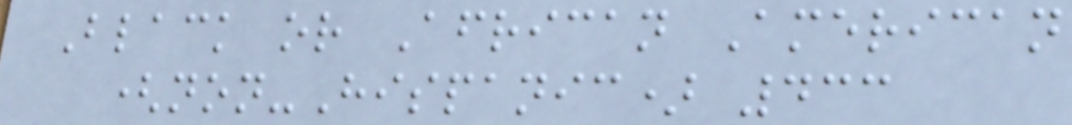Black or African American
(non-Hispanic) 433
